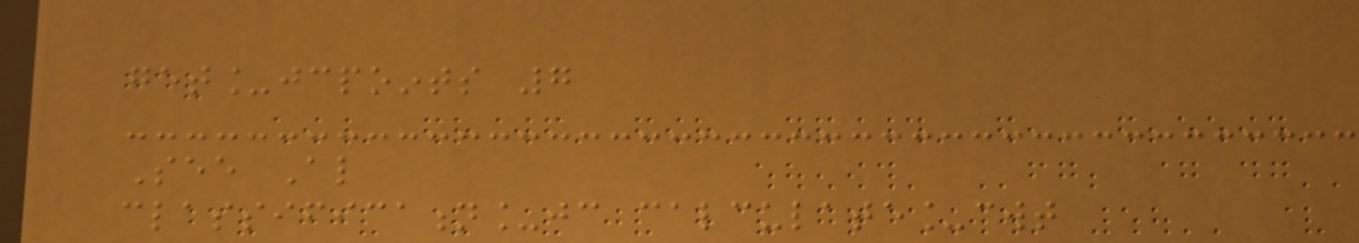get_jcpoints 7
See Also
classification_jc calculate_cwt
